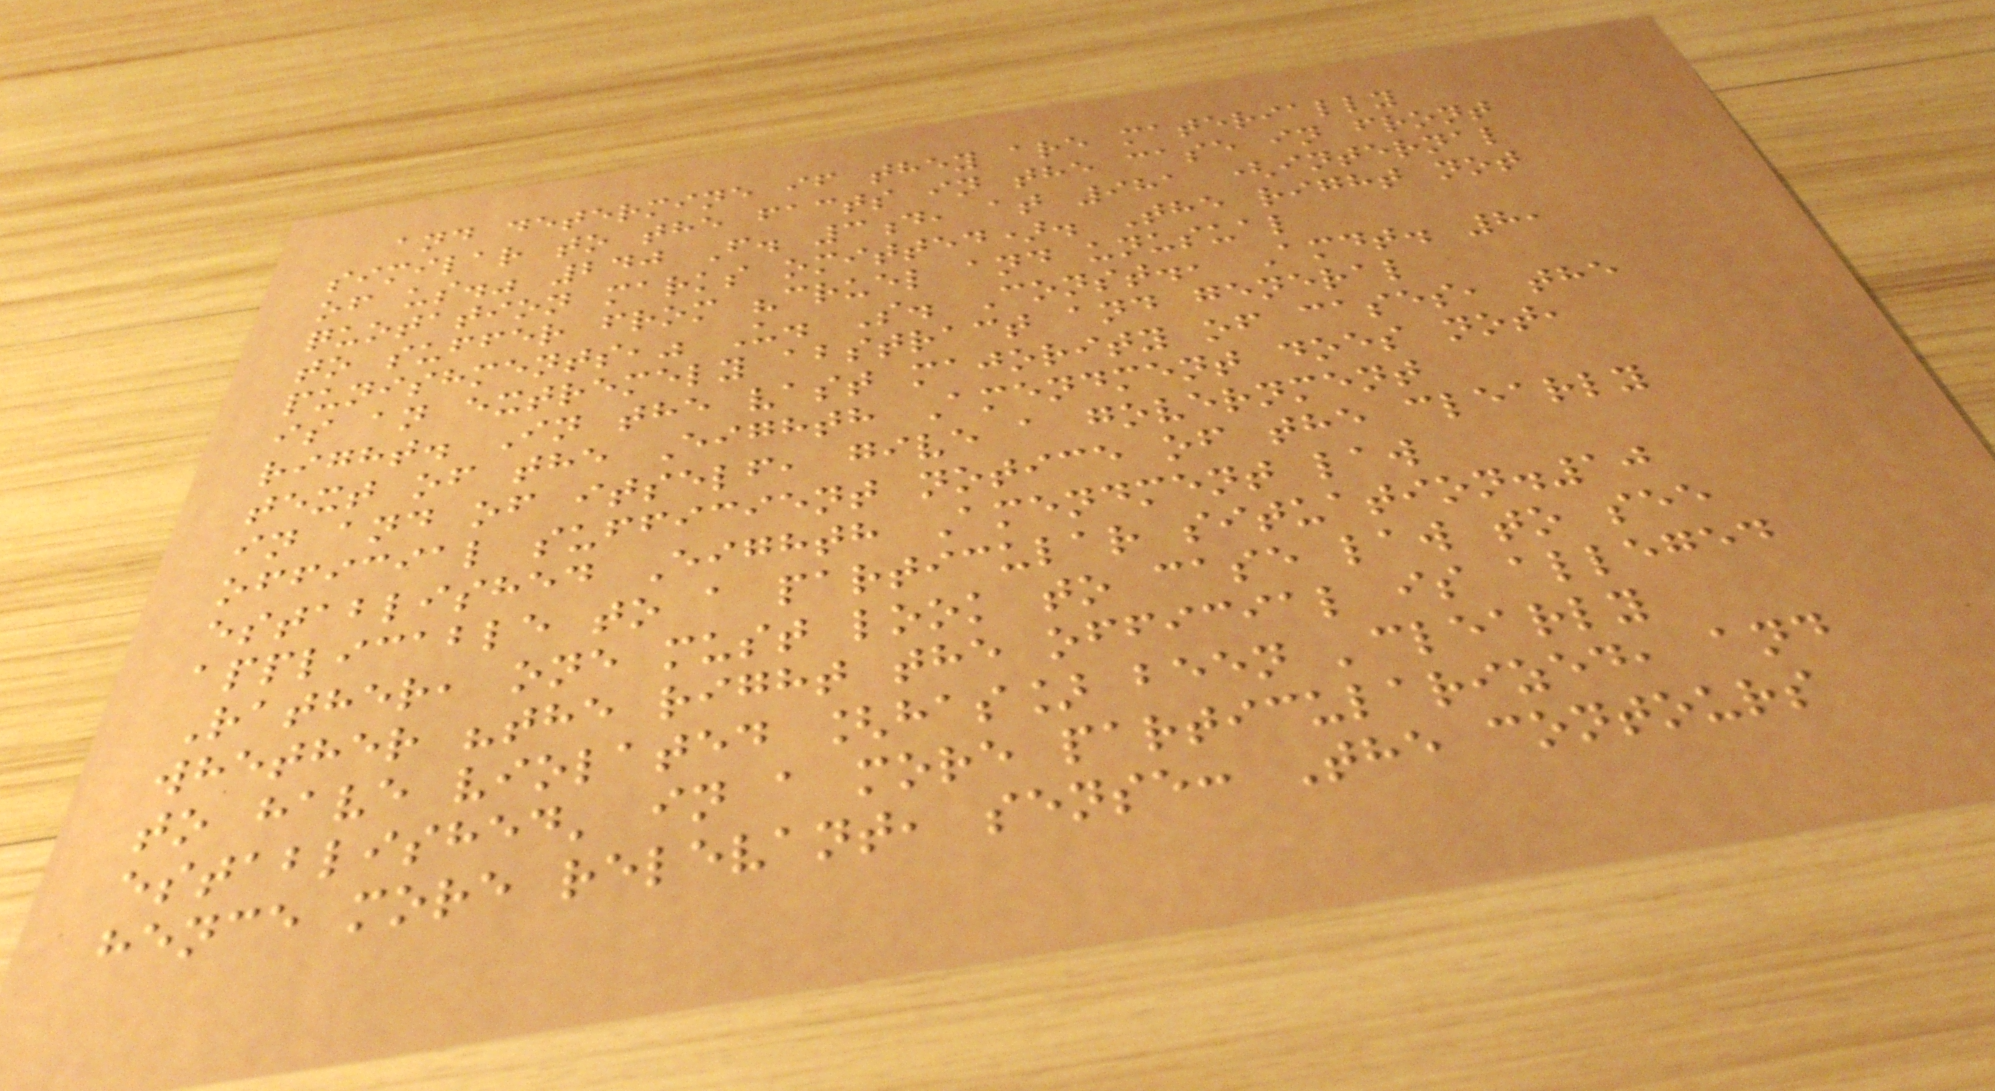and determine if they are materially
similar to the facts in the case in front
of us." 240 F. 3d, at 981 (internal
quotation marks omitted). The right not
to suffer from "cruel and unusual
punishments," U. S. Const., Amdt. 8,
is an extremely abstract and general
right. In the vast majority of cases, the
text of the Eighth Amendment does not,
in and of itself, give a government
official sufficient notice of the clearly
established Eighth Amendment law
applicable to a particular situation.10
Rather, one must look to case law to see
whether "the right the official is alleged
to have violated [has] been 'clearly
established' in a more particularized, and
hence more relevant, sense: The contours
